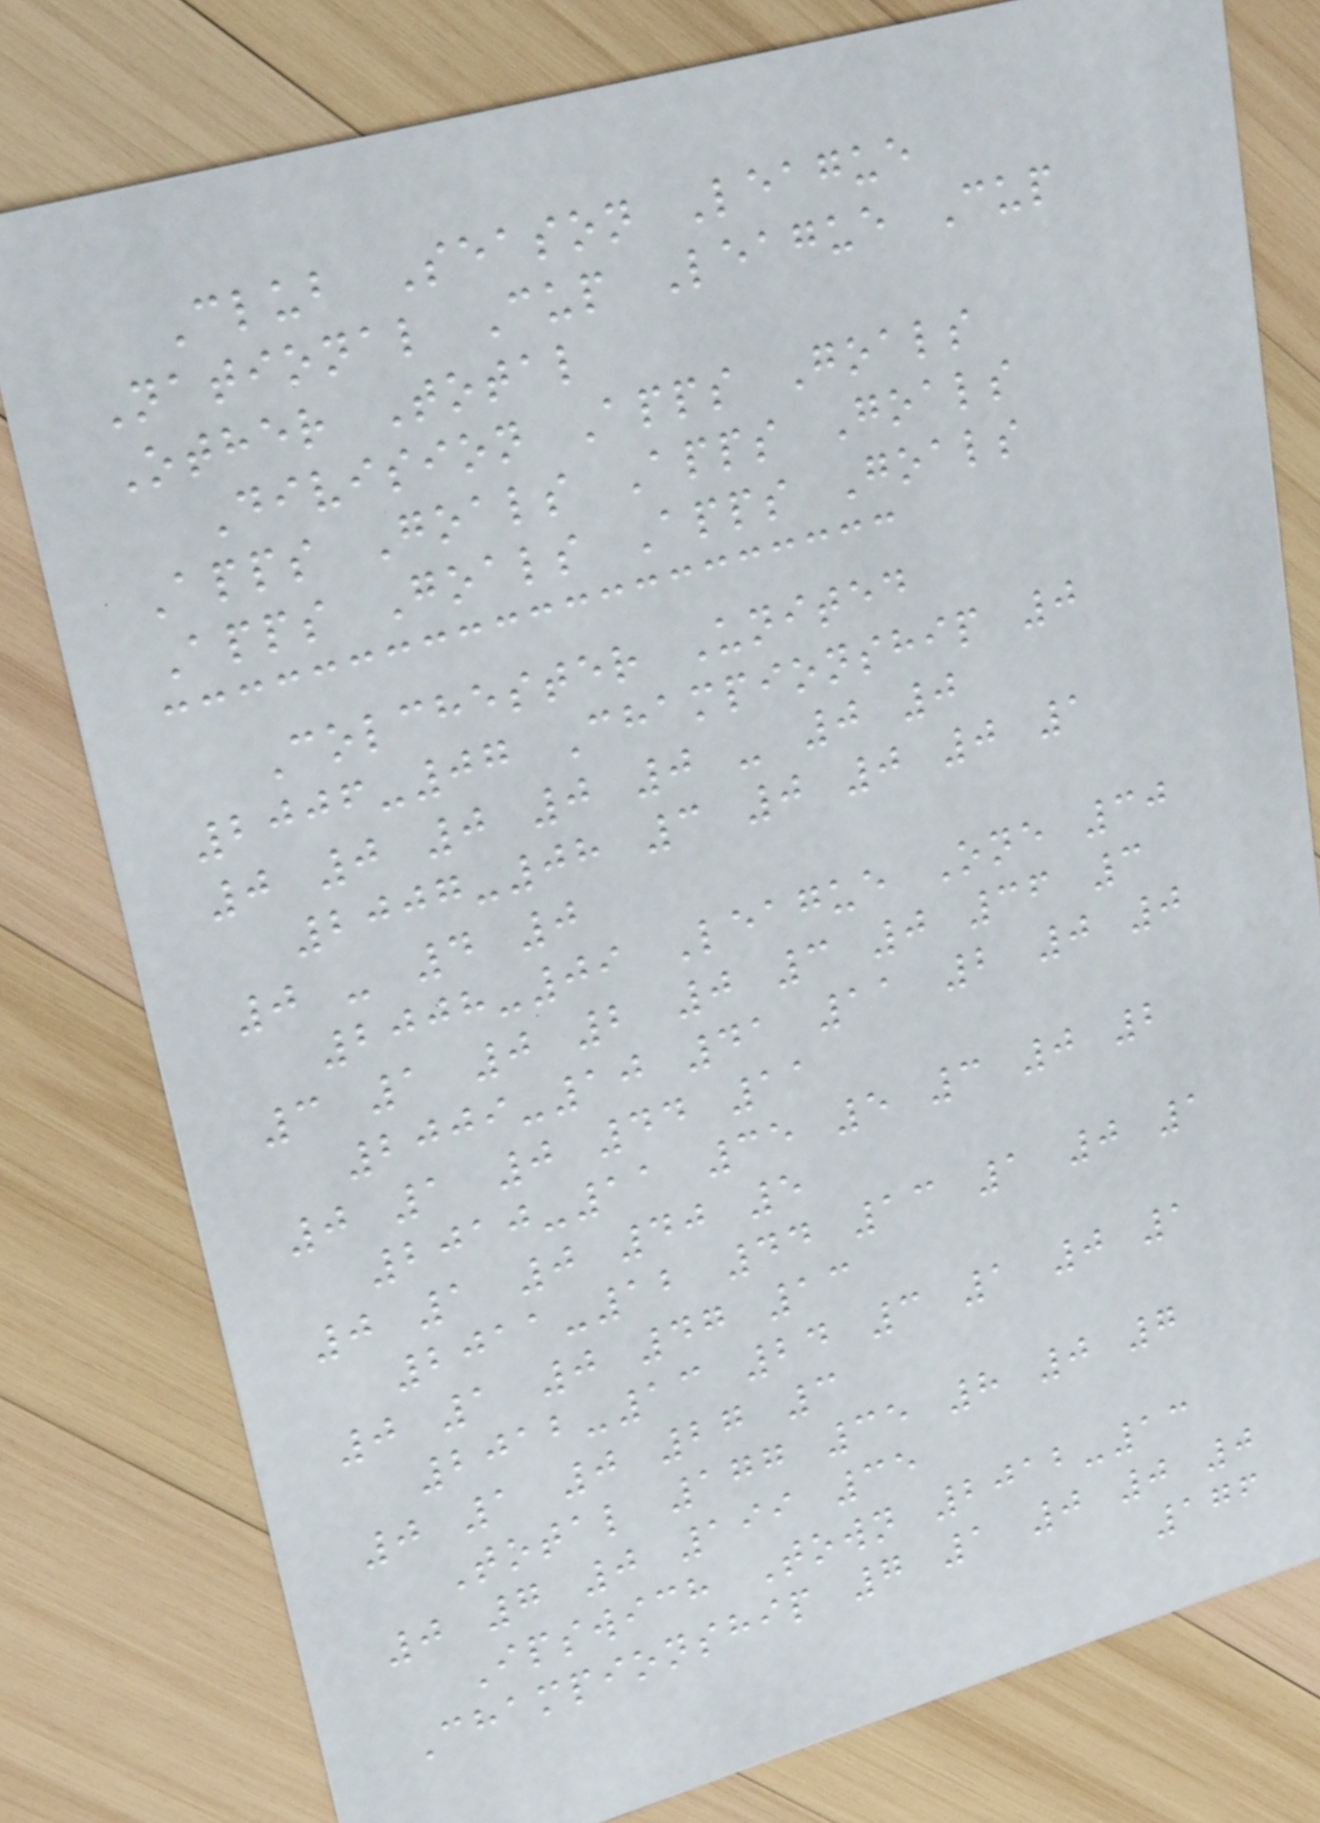Club Season League
National Cup League Cup
Other Total
Division Apps Goals
Apps Goals Apps Goals
Apps Goals Apps Goals
Colchester United
2006-07 Championship 0
0 0 0 0 0 - 0 0
2007-08 3 0 0 0 1
0 - 4 0
2008-09 League One 30
3 1 0 2 0 3 0 36 3
2009-10 41 11 2 0 0
0 1 0 44 11
2010-11 35 5 3 0 2
0 1 0 40 5
2011-12 44 13 1 0 1
0 1 0 47 13
2012-13 24 3 1 0 1
0 1 0 27 3
Total 177 35 8 0 7
0 7 0 199 35
Ipswich Town 2012-13
Championship 7 1 0 0 0
176
